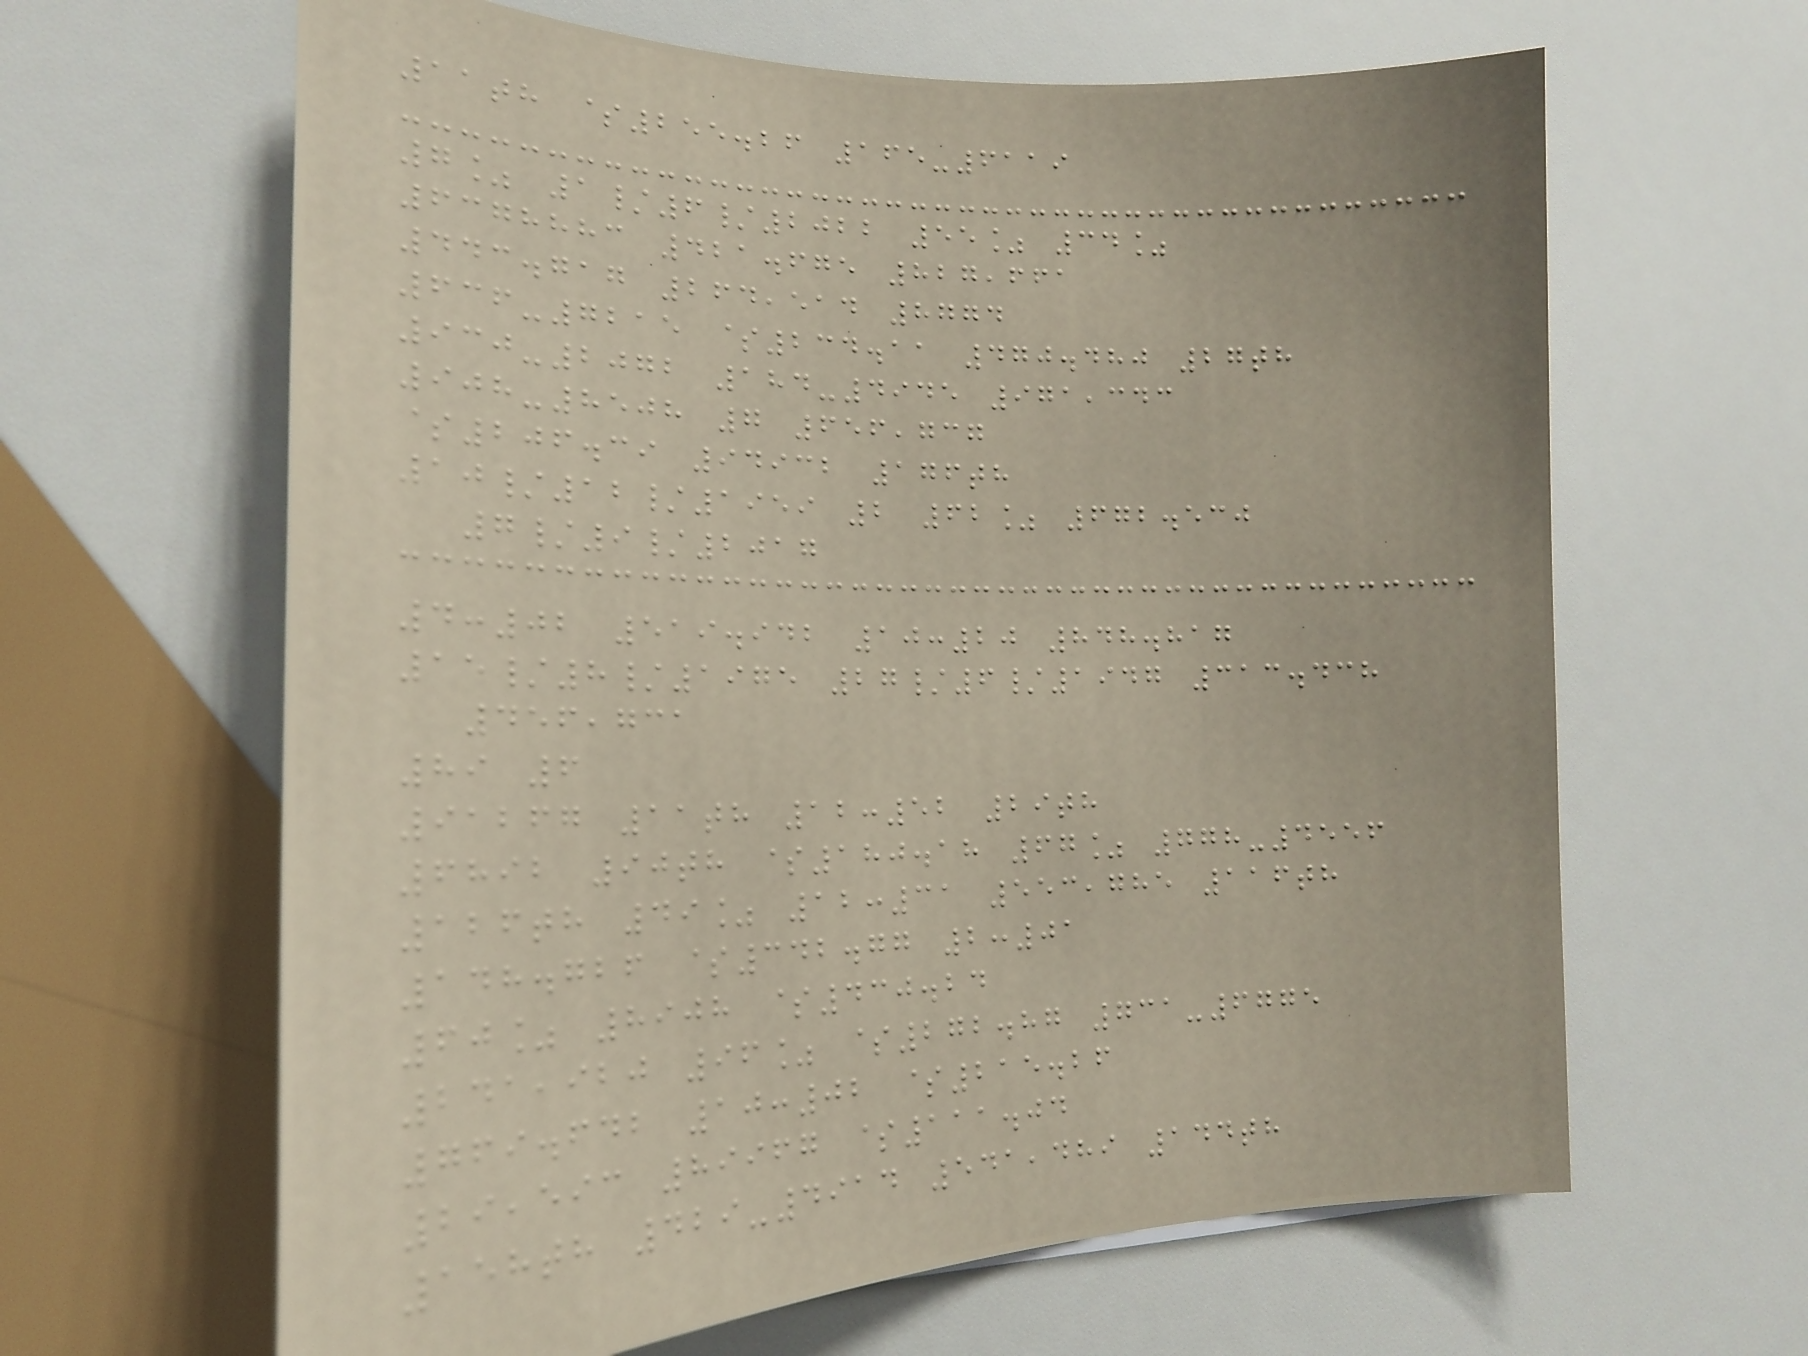11th $255.26 165-6119
7% 1/6/2022 55% 34%
6378883 421.675 827,661
443.717 264,514 8774
636-7215 $234.11 470.480 27th
930-2072 184-4945 971,343
908-8508 7 656,737
$206.39 94932 176th
10/12/1959 2 62% 672.530
7/9/2017
4:02 519.942 10:20 848.817
15/8/1975 27/6/1947 313.438
456,731
89 6
91267 11th 12:52 29th
6892 90th $180.18 67% 778-4556
126th 49% 12:31 553,785 116th
148.726 $342.77 2:01
60% 8908 $430.24
241,920 96% $272.87 731-6775
769.642 10:02 $215.26
29,593 89967 $111.04
158th 429-4914 541,489 144th
